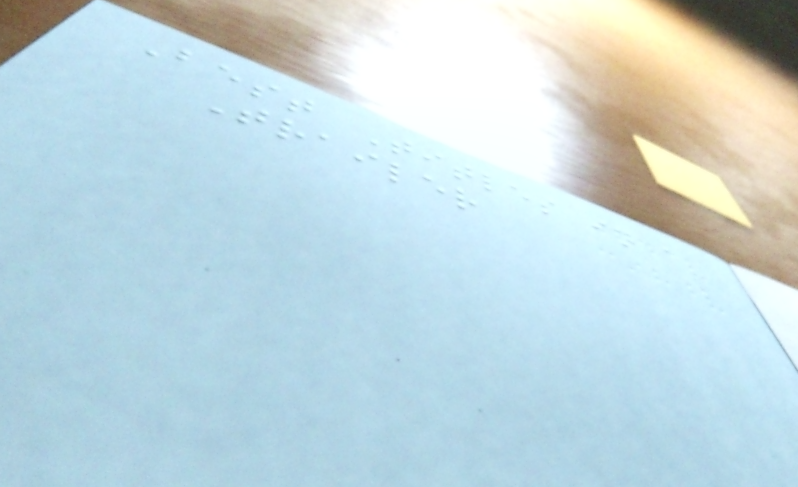Best Titles in a
Trailer
